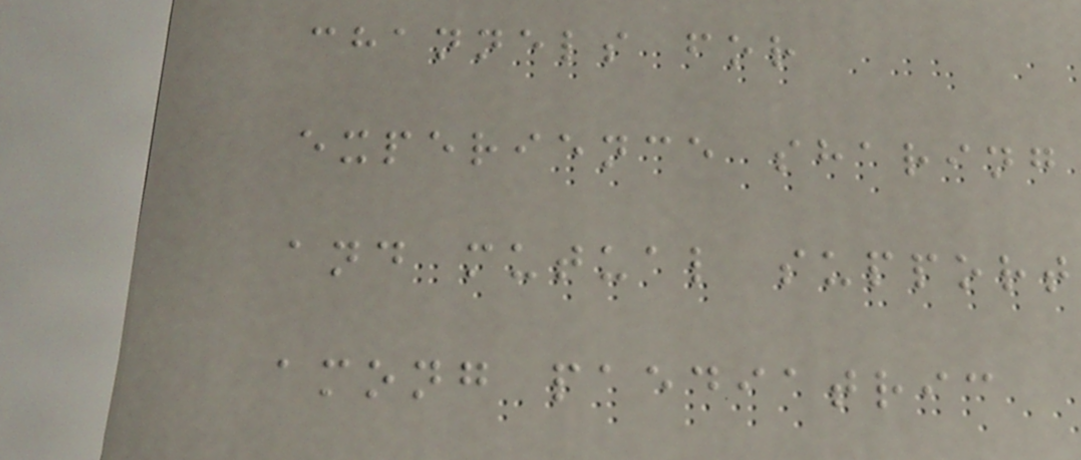channels for
experience sharing
and mutual support
among paediatric
